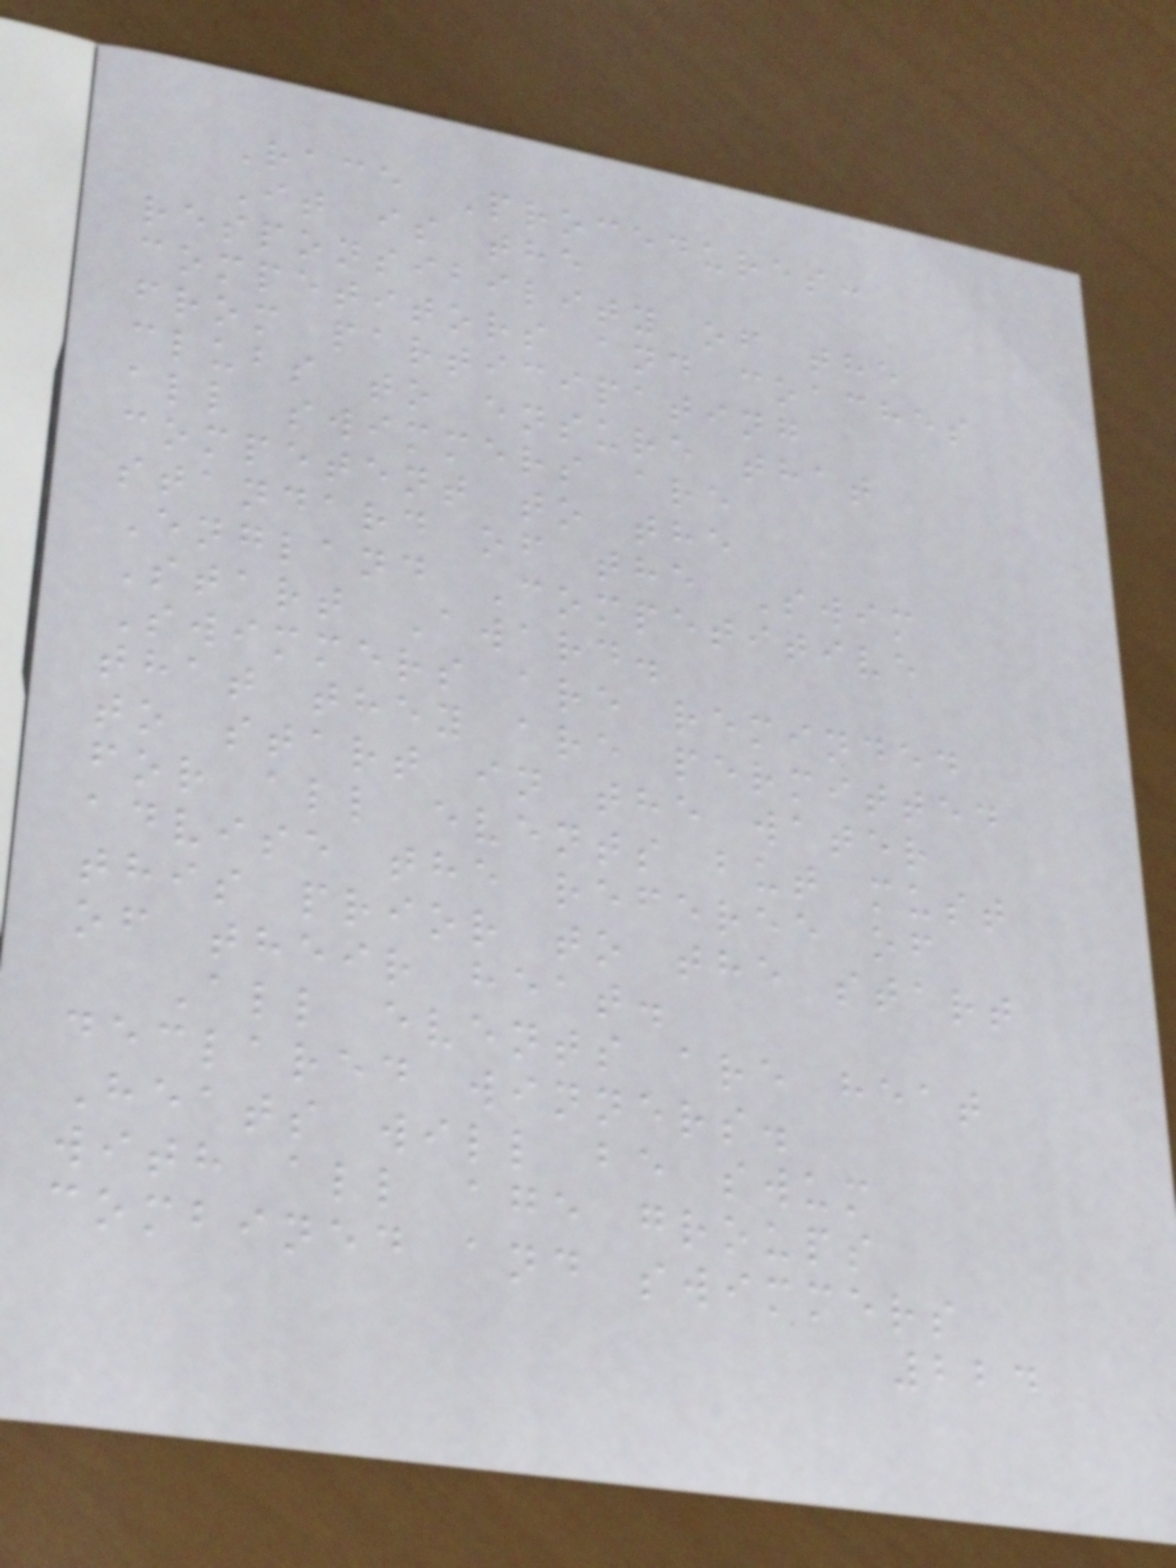Race Procedures:
It is the
responsibility of the
competitors and coaches
from participating
clubs to ensure that
all swimmers are
competent to the
standard of the Swim
England Competitive
Start Award.
Swimmers are reminded
that they are permitted
to start in the water
for all events but must
advise the referee of
this prior to the start
of their heat.
All events are heat
declared winners.
Heats will be swum
with all age groups
combined and swimmers
224
